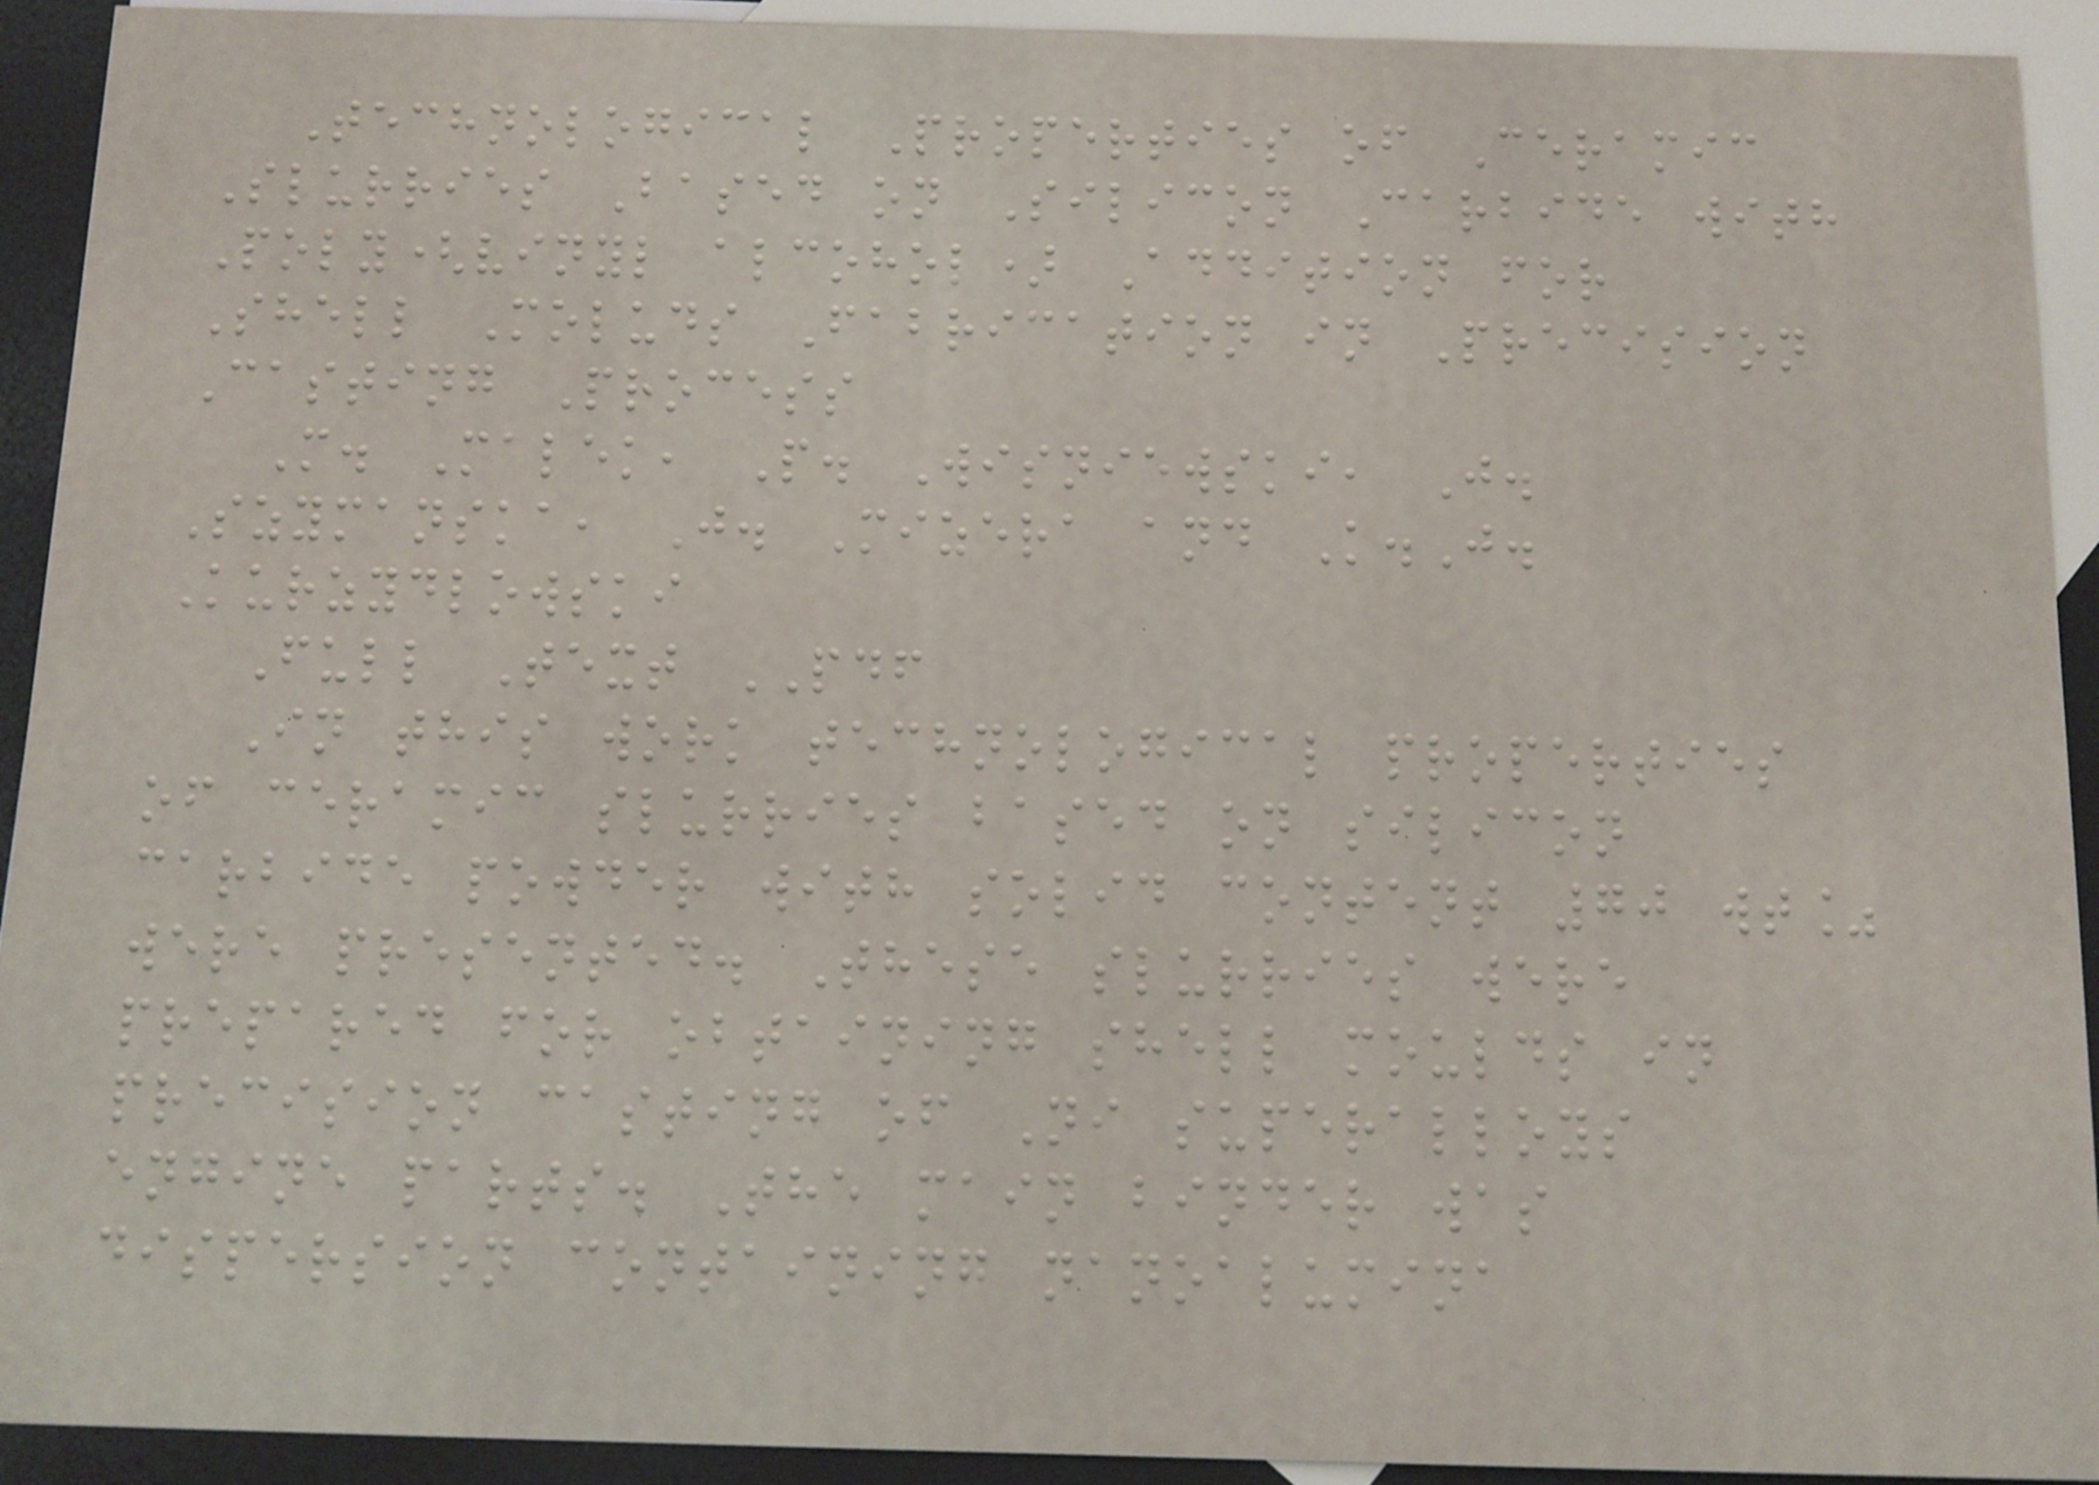Technological Properties of Ceramic
Slurries Based on Silicon Carbide with
Poly(vinyl alcohol) Addition for
Shell Moluds Fabrication in Precision
Casting Process
M. Malek, P. Wisniewski, J.
Szymanska, J. Mizera and K.J.
Kurzydlowski
Full Text PDF
In this work technological properties
of ceramic slurries based on silicon
carbide powder with solid content 70 wt%
were presented. These slurries were
prepared for obtaining shell moulds in
precision casting of Ni superalloys
engine parts. The main binder was
dispersion containing nanoalumina
